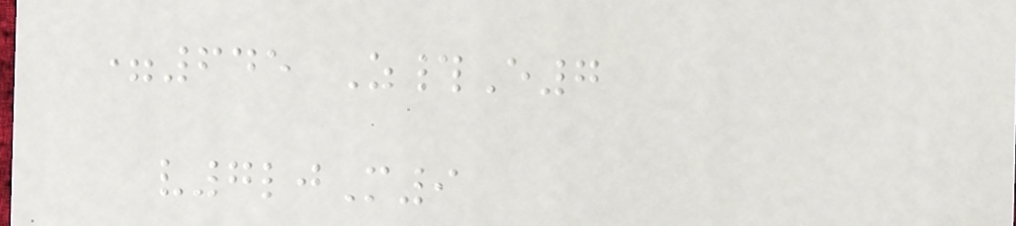=645 Z#E7
v7ljM9
